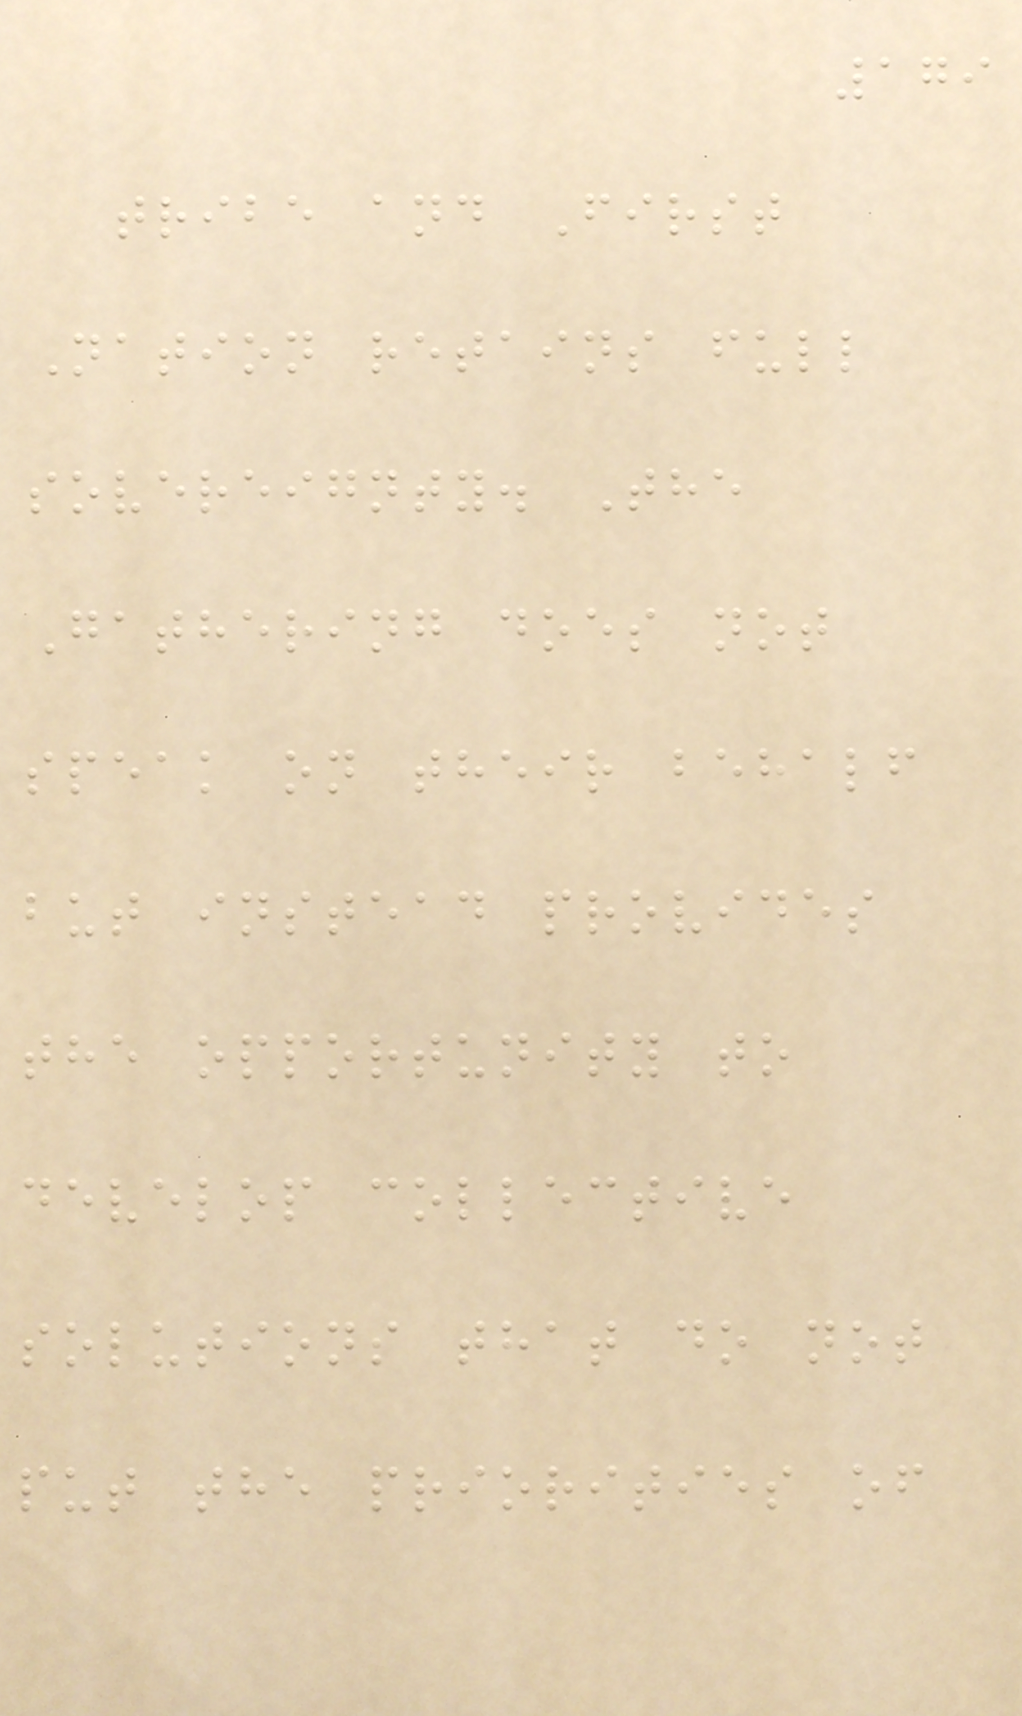179
tribe and First
Nation retains full
sovereignty. The
Gathering does not
speak on their behalf
but instead provides
the opportunity to
develop collective
solutions that do not
put the priorities of
